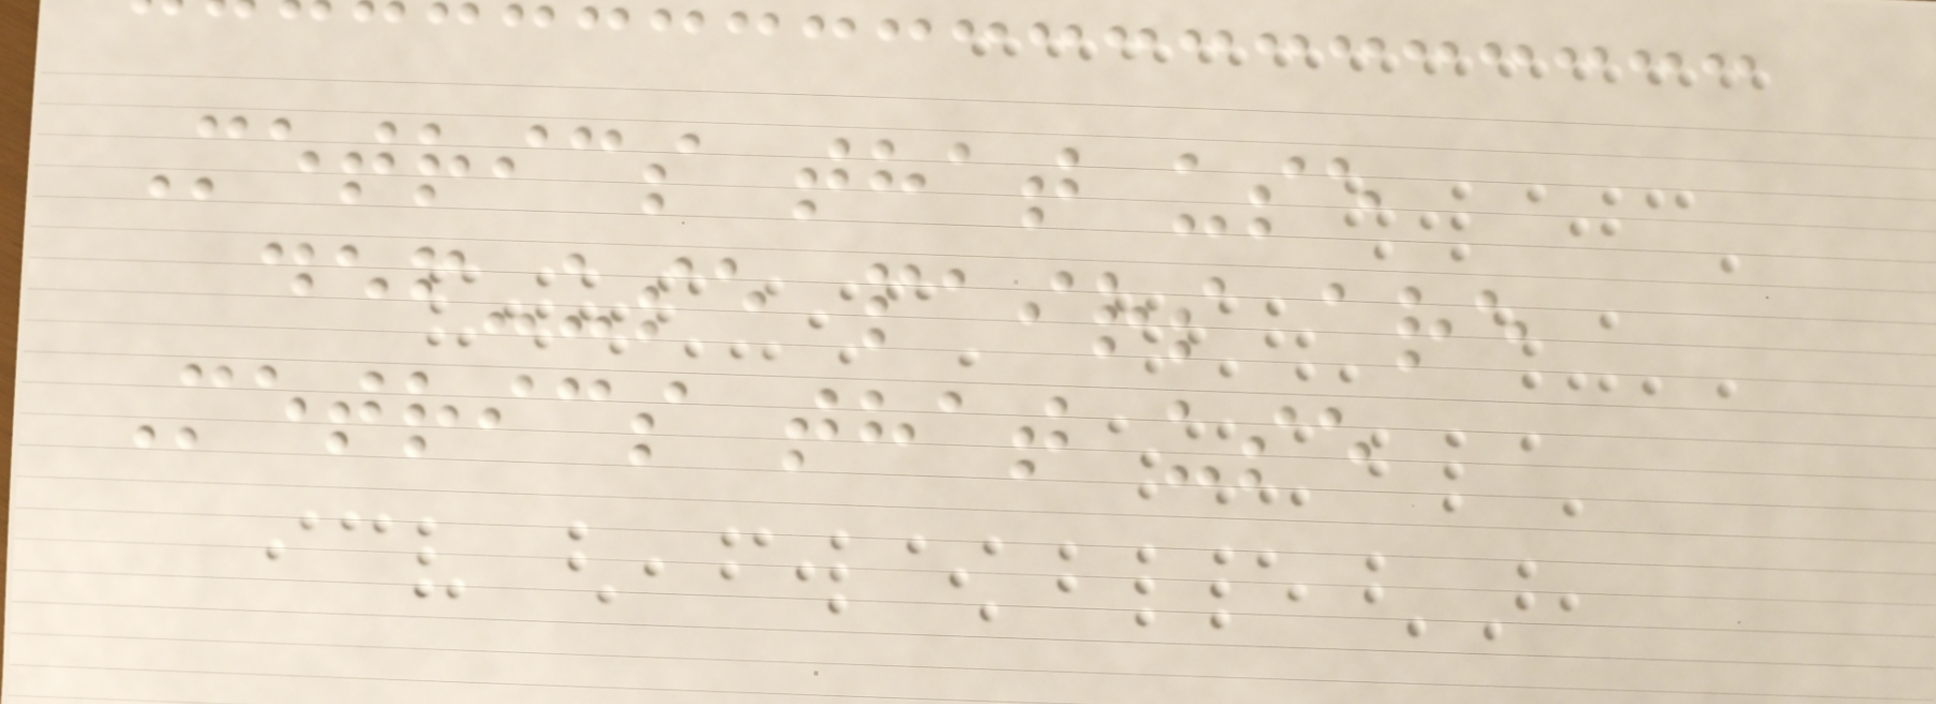Metrics that use
def-use pairs are
Metrics that use
